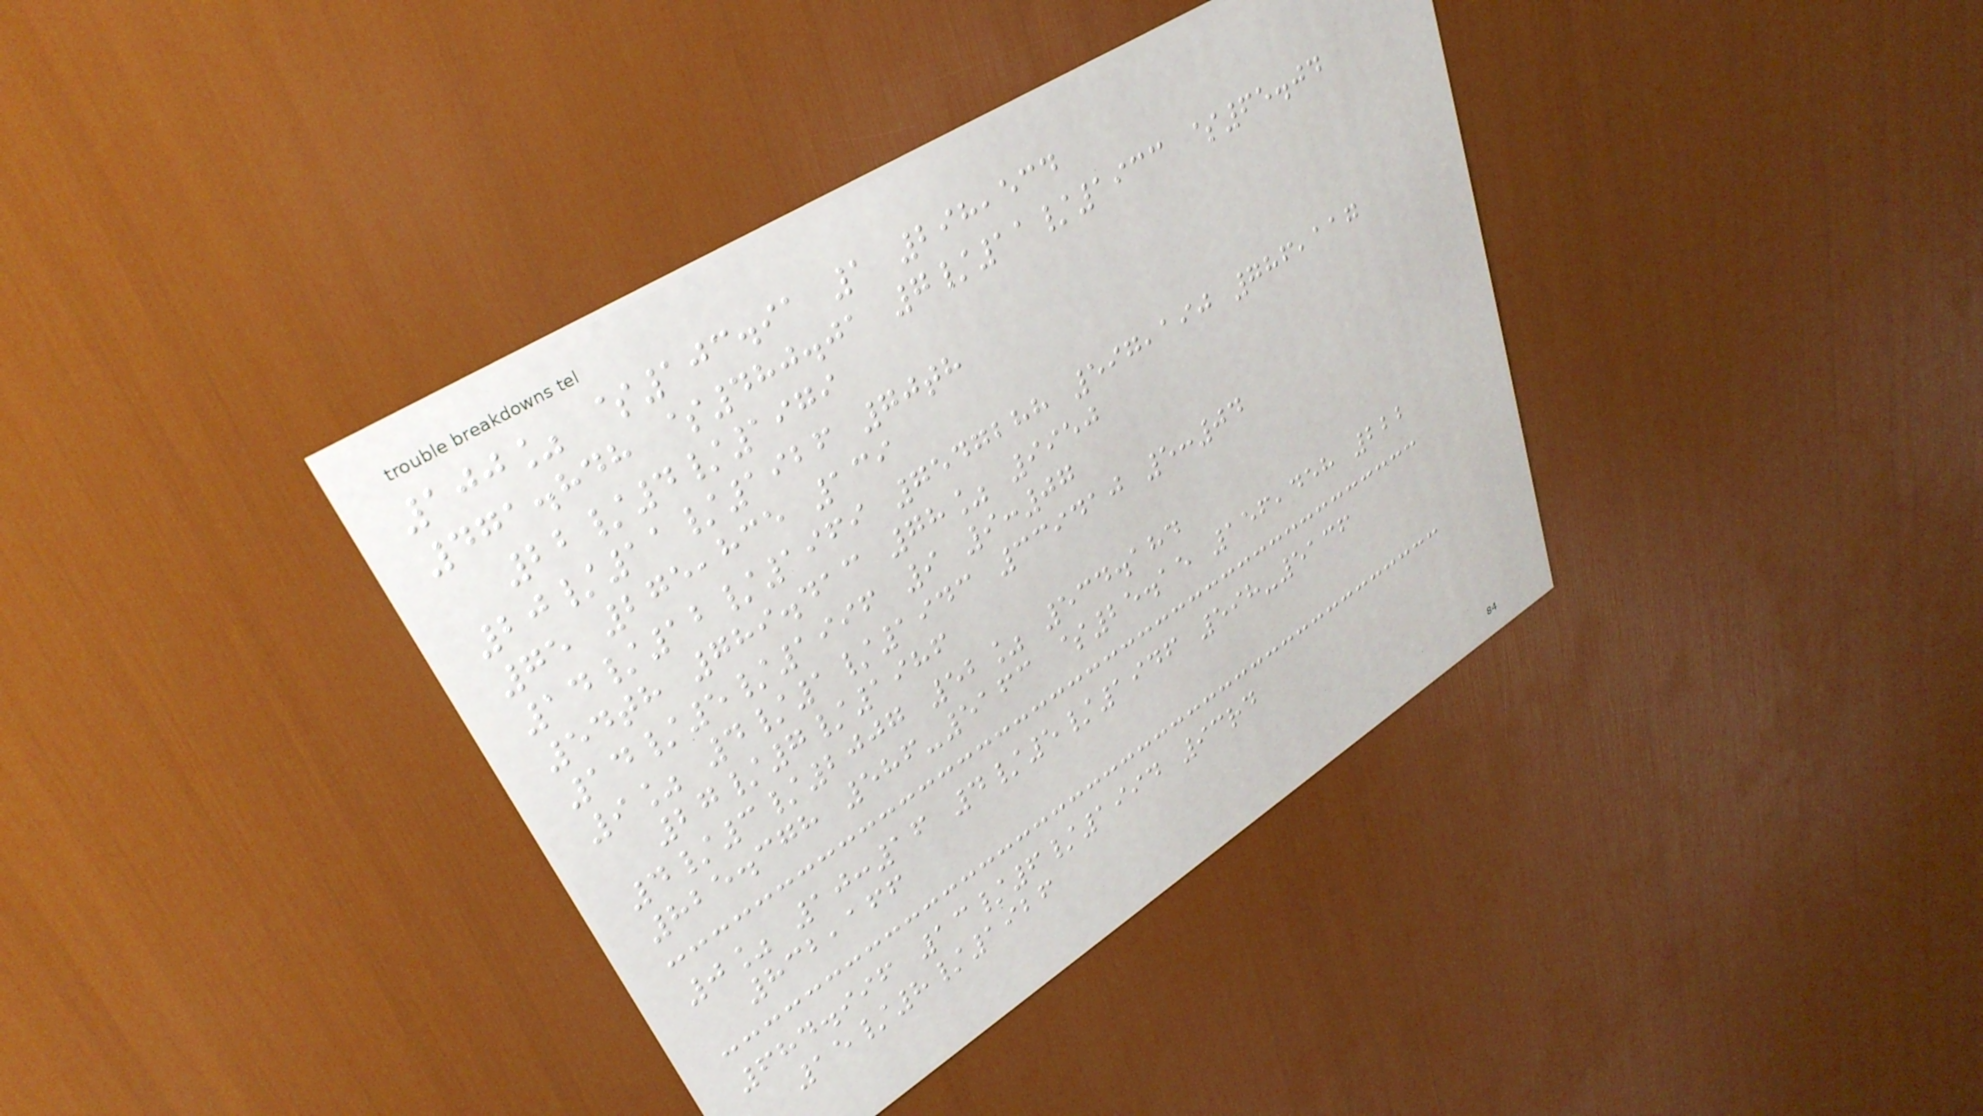100% $103.91 1 298,534
471.848 $480.01 7/11/1933 $65.04
22/4/1979
20/11/1926 70th
75 275,835 139
14/12/1969 7547288 597,190 786,117
54th 789.413 78% 9950
14/5/1996 9 9:07
9% 4/1/1943 339410 5:04
27/7/1986
4/3/2007 52% 534.184
825.378 586-5163 $25.15 156,458 222
0% 10:16 4/5/1946 598-5136
832,166
684.996 13/6/1994 93rd
15/8/1926
